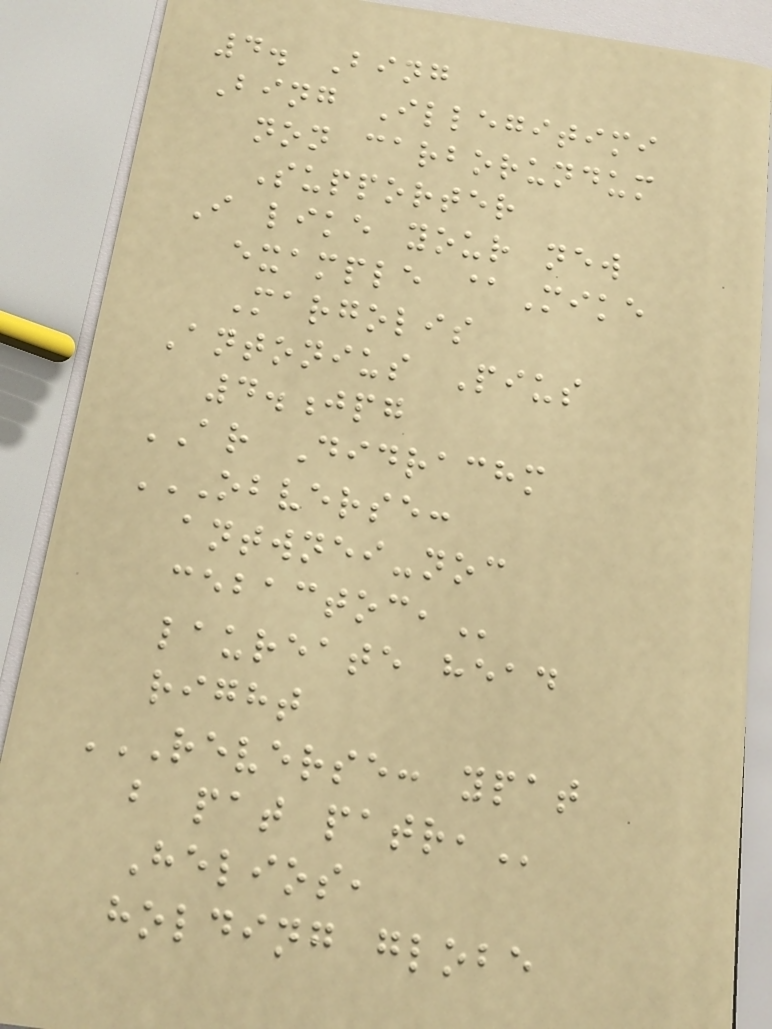4. Bing
Bing Illegitimi
non carborundum
Supporter
I like your new
example @Mike
Margolis
Antonius Pius
4.jpg
AR Didrachm
OBVERSE:
ANTWNEI-NOC
CEBACTOC,
laureate head
right
REVERSE: YPAT
B PAT PATR,
Helios,
holding globe
